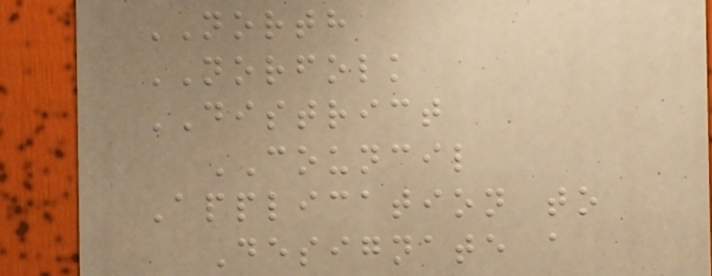NORTH
NORFOLK
DISTRICT
COUNCIL
Application to
Designate a
